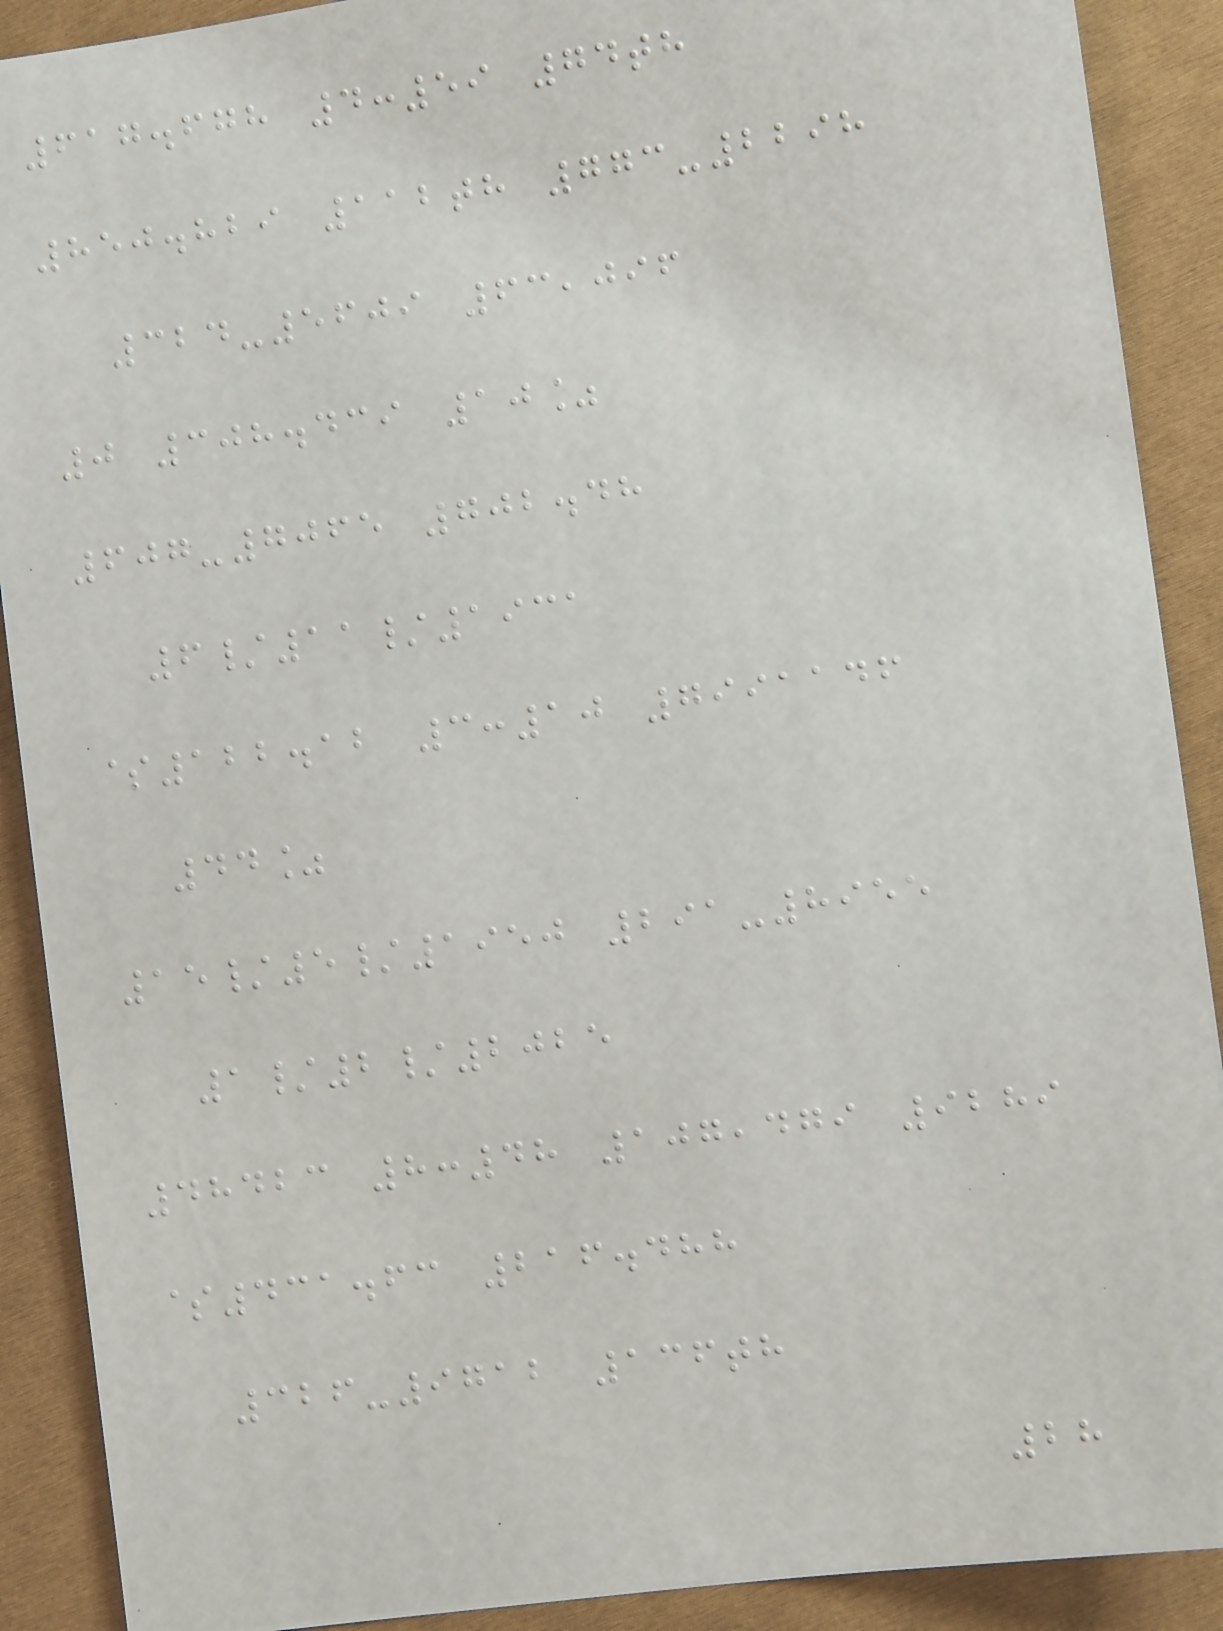617.678 4:59 74th
850.829 112th 773-2298
324-5609 63,096
0 308.439 10%
607-7065 702.48
6/11/1931
$122.12 3:10 7991146
44%
15/5/1950 291-8955
1/2/2025
48423 8:48 107,479 9289
$431.63 216.488
326-9712 136th
28
